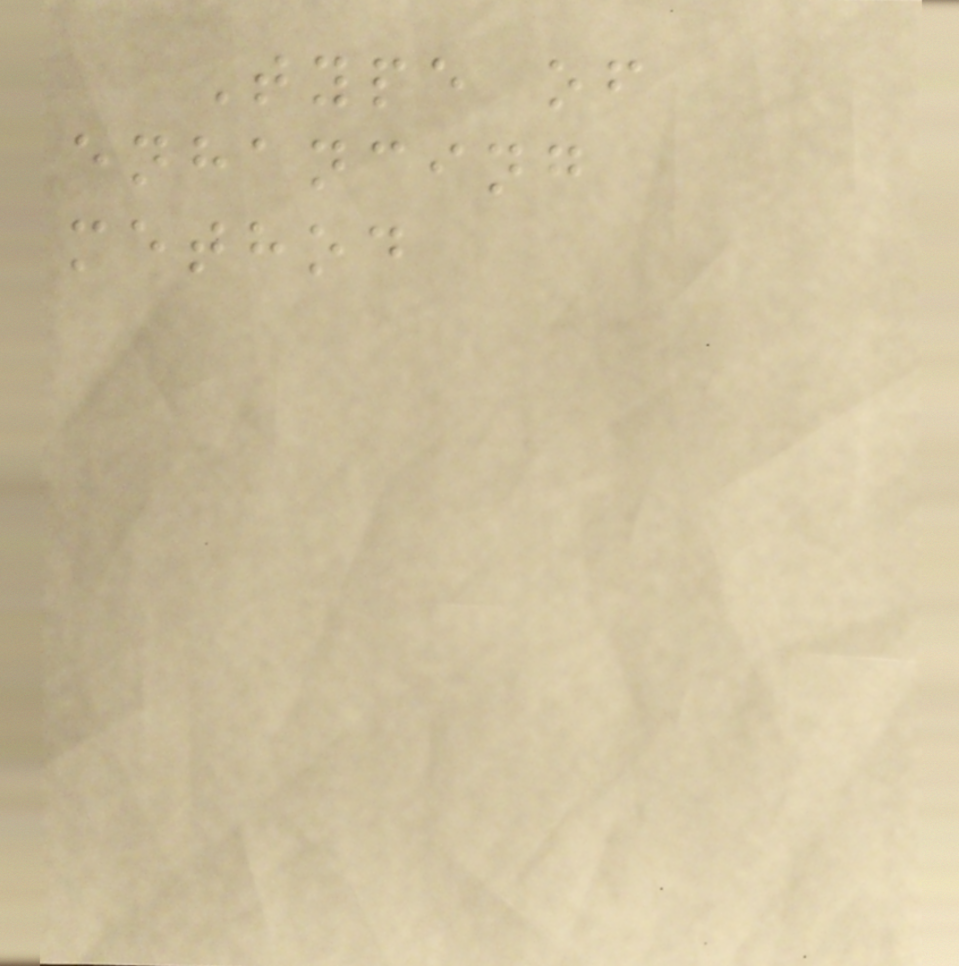Type of
enhancing
method
